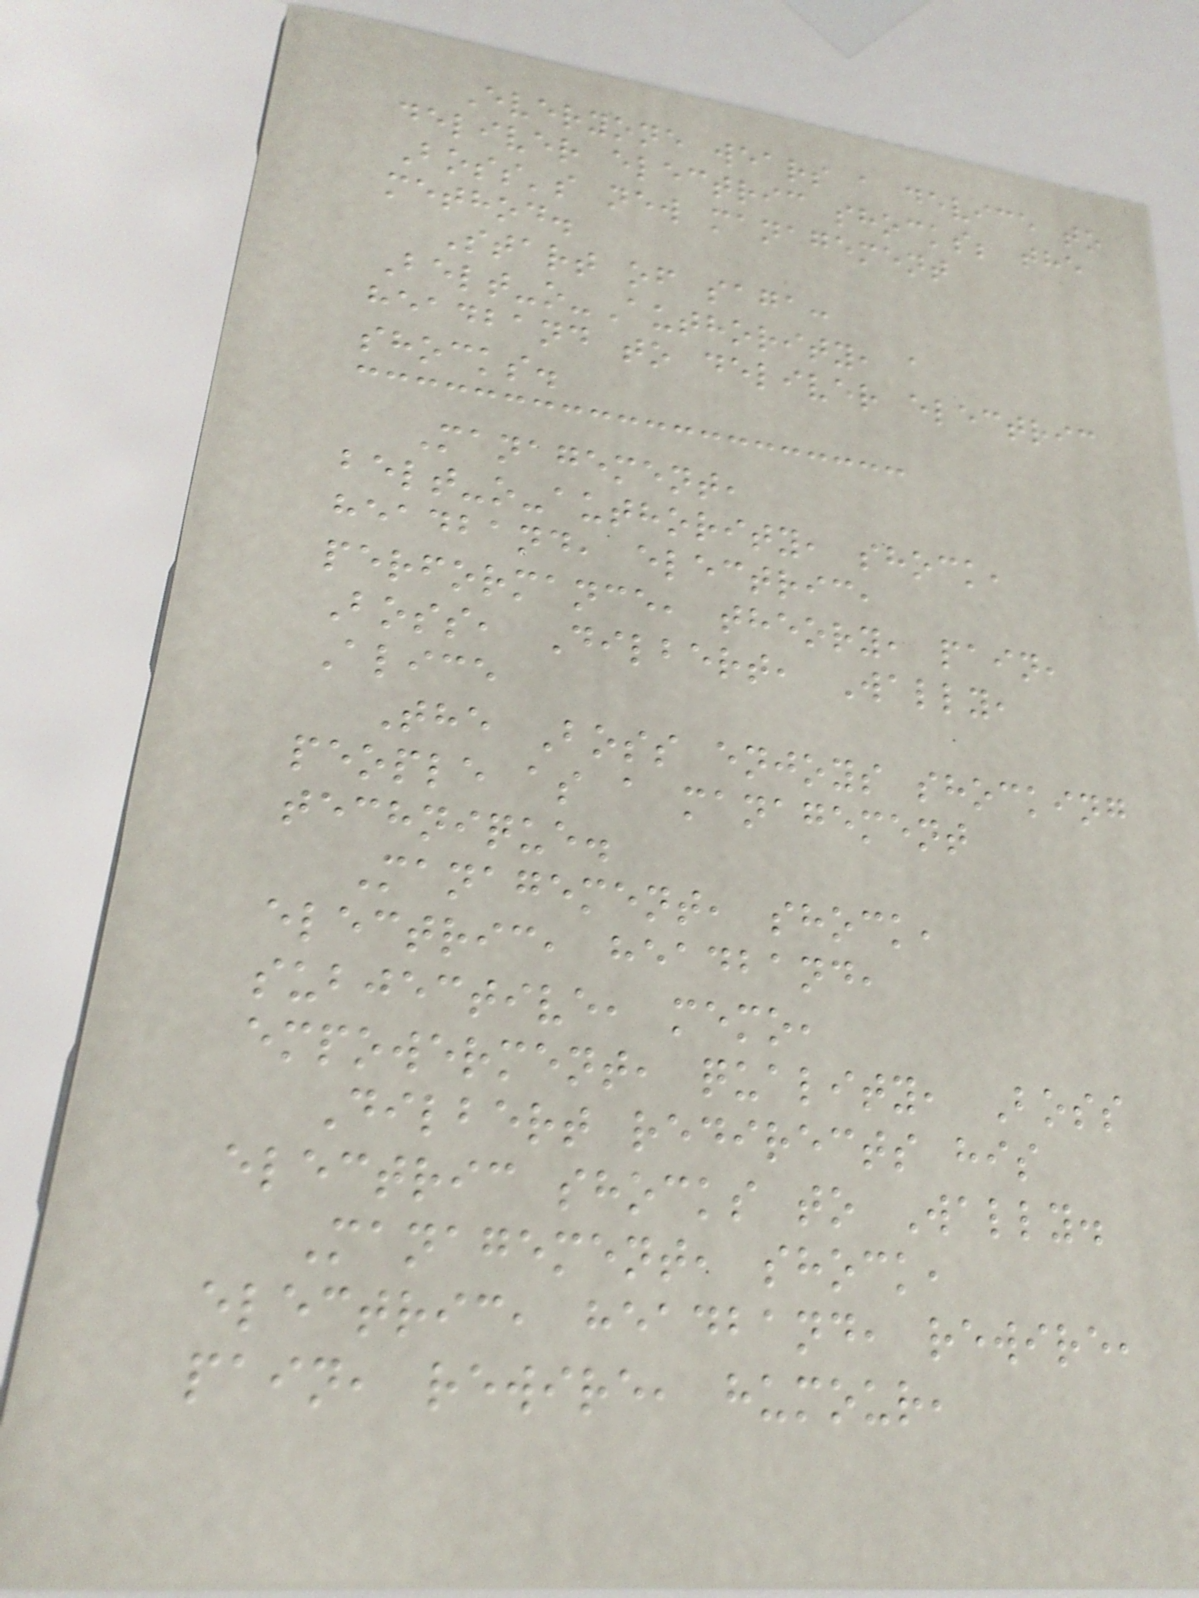Everyone wears a device to
deliver electric shocks; the
Boss's new management
method.
Start of saga:
Belt-o-Authority, a
headband to deliver electric
shocks.
Management,
belt-o-authority, shock,
headband, electric,
performance, theory, pain,
Boss, Dilbert, Wally,
Alice
The Boss enjoys shocking
people as a management
technique.
Management, shock,
electric, headband,
subjective, memo,
empowerment, quality, Boss
Dilbert redirects his
electric shocks to Wally.
Management, shock,
electric, headband, rewire,
pain, rewire, humour,
